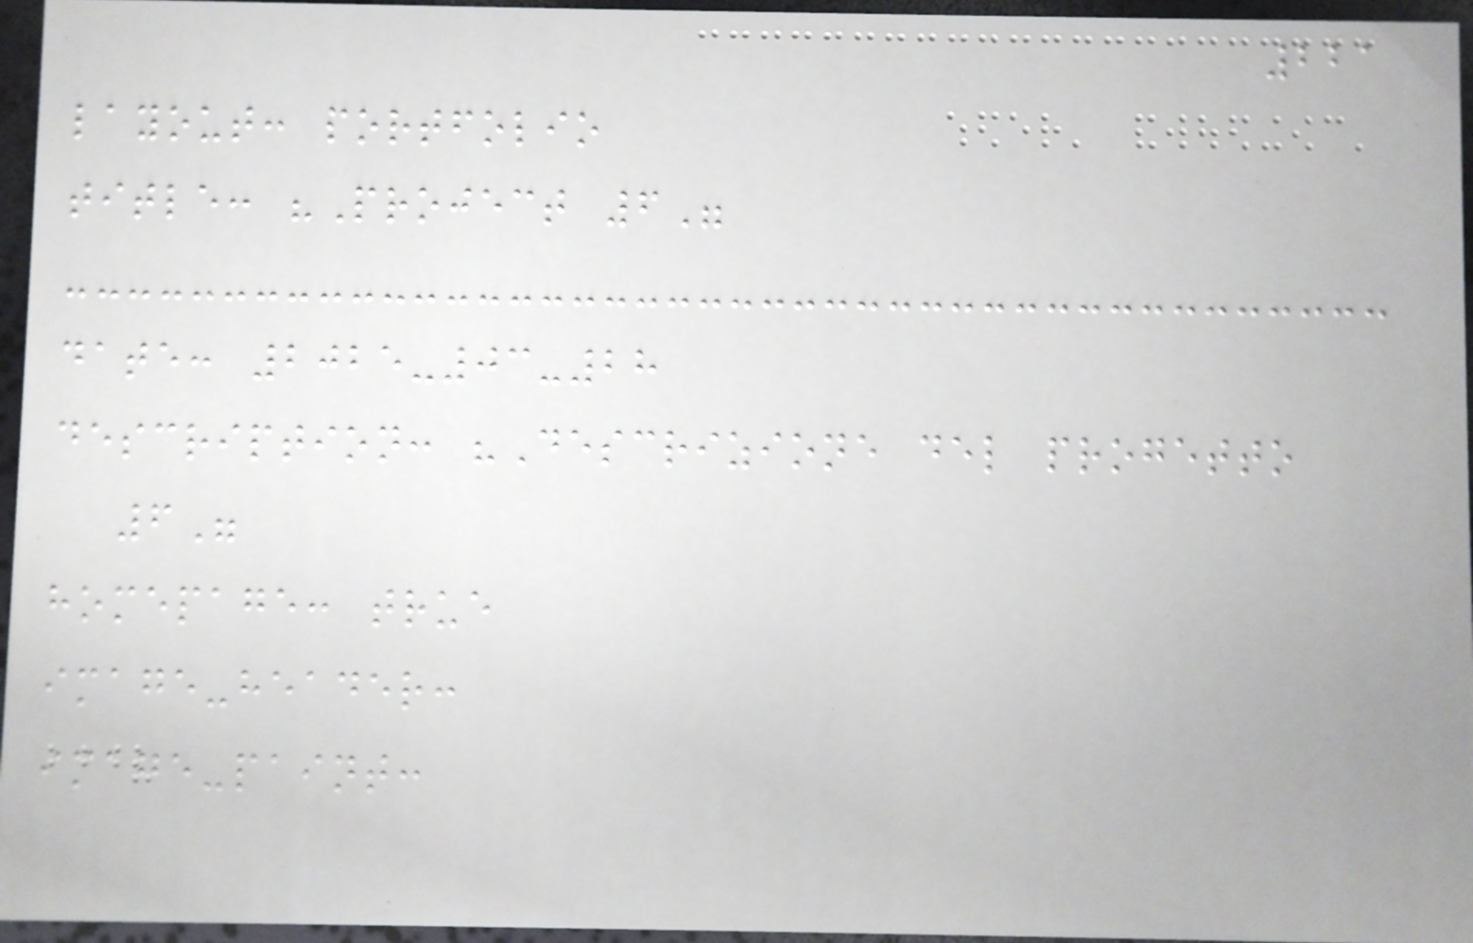221
layout: portfolio
title: "Project 6"
date: 2025-03-28
description: "Descrizione del progetto
6"
homepage: true
image-header:
image-paint:
